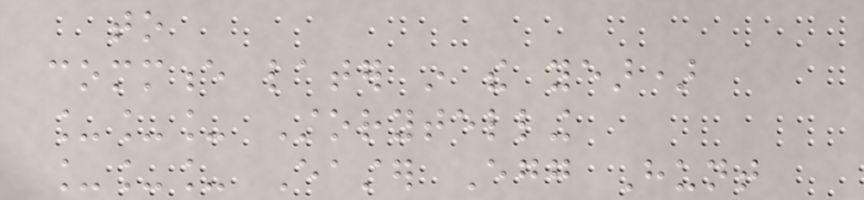to
commence later in the year)
___ Storytelling
___ Easter Egg Hunt
